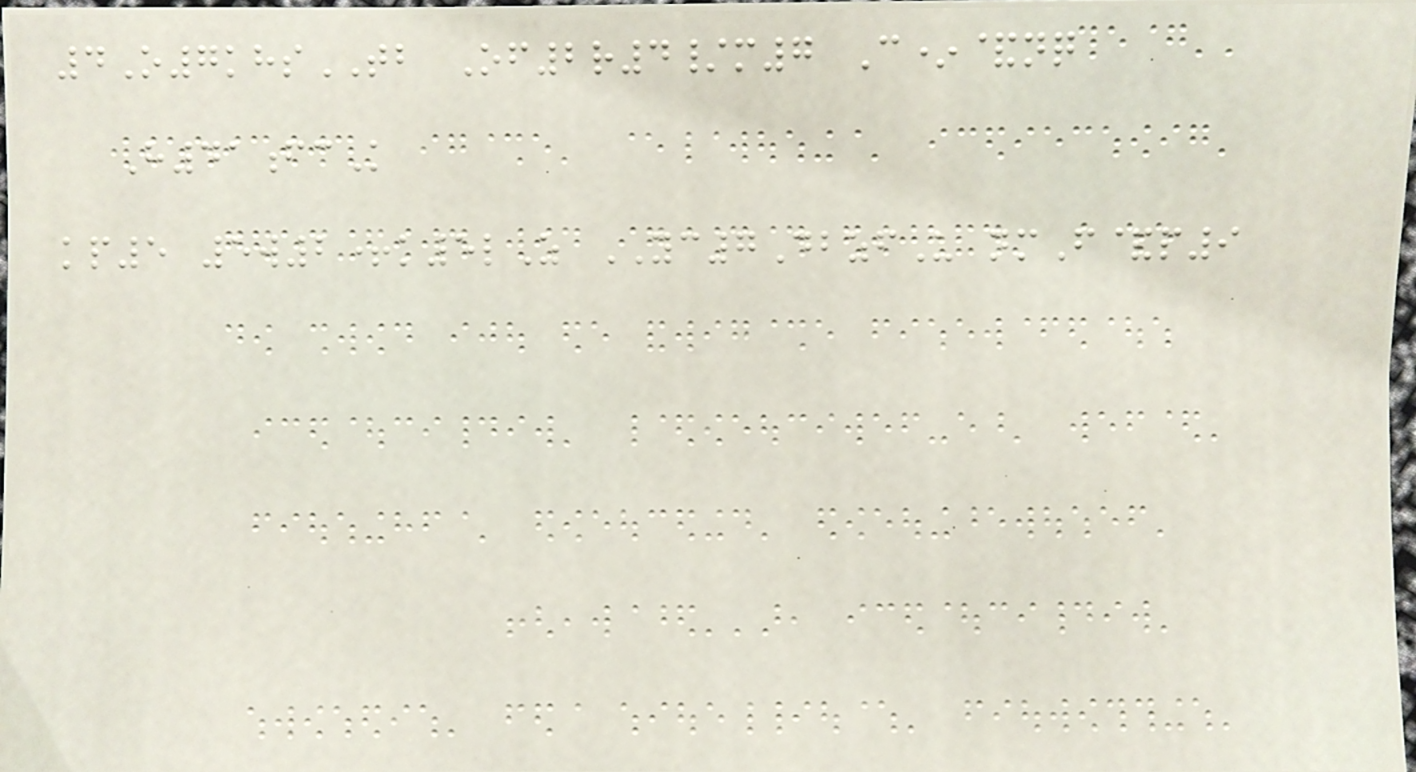4O7khsTB Of2r4/m7 C*&nq
H41fcK
kp5 5w2+k5lZ YC7DbzfU nmF&p9
